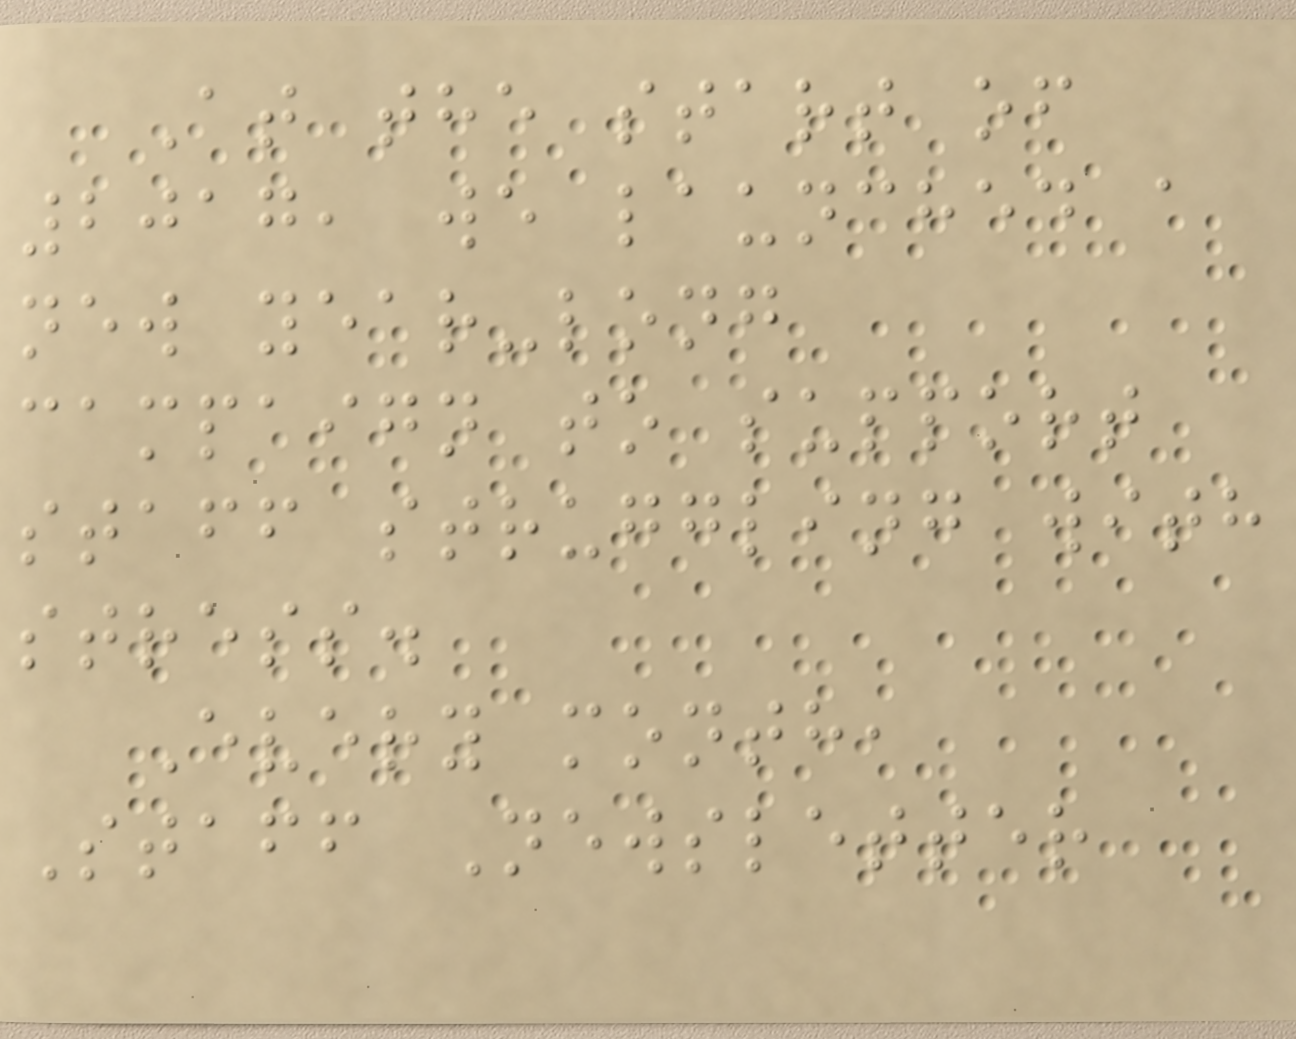At the start of
2017, we launched a
new year-long
campaign to support
staff struggling with
stress.
Every month,
Staff Newsletter
